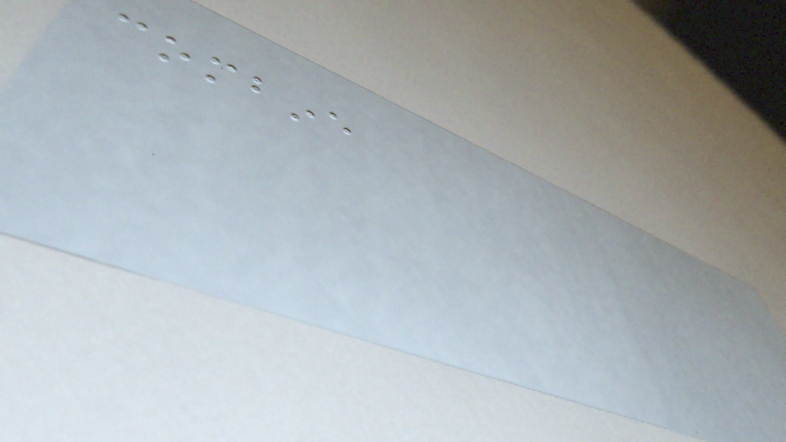combine
